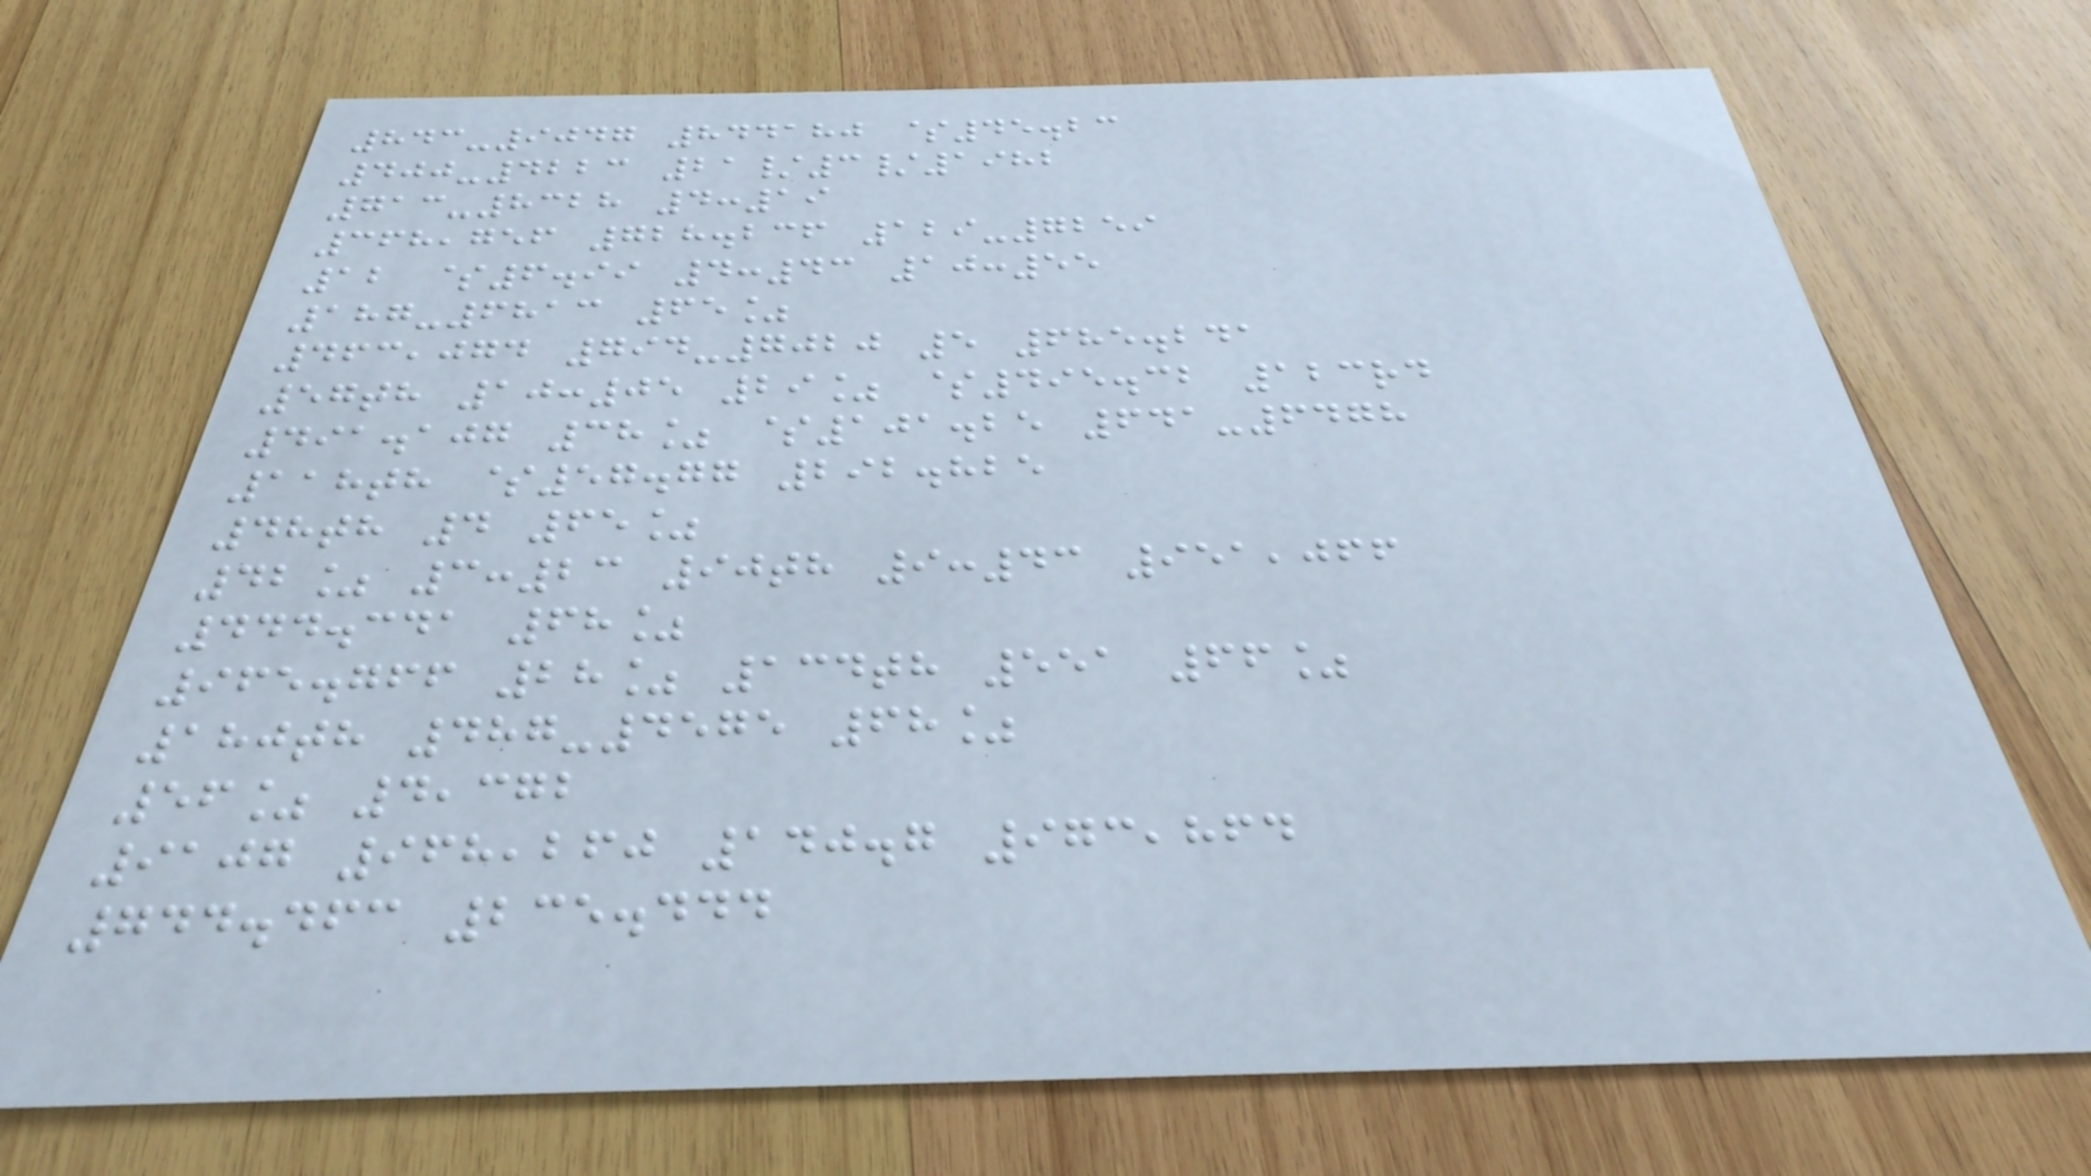843-9047 844180 $45.23
400-4223 21/3/1982
713-8328 4:19
368,756 728.236 129-7259
12 $6.99 4:43 10:55
187-6813 65%
463,074 794-7020 5 685.241
57th 10:05 29% $495.32 123rd
491.107 38% $101.25 641-6478
118th $57.77 292.825
48th 4 65%
42% 3:23 90th 9:43 951,066
444.341 68%
965.766 28% 134th 551 66%
180th 487-4575 68%
56% 4,372
9107 968,260 140.7 973,864
744.463 235.444
